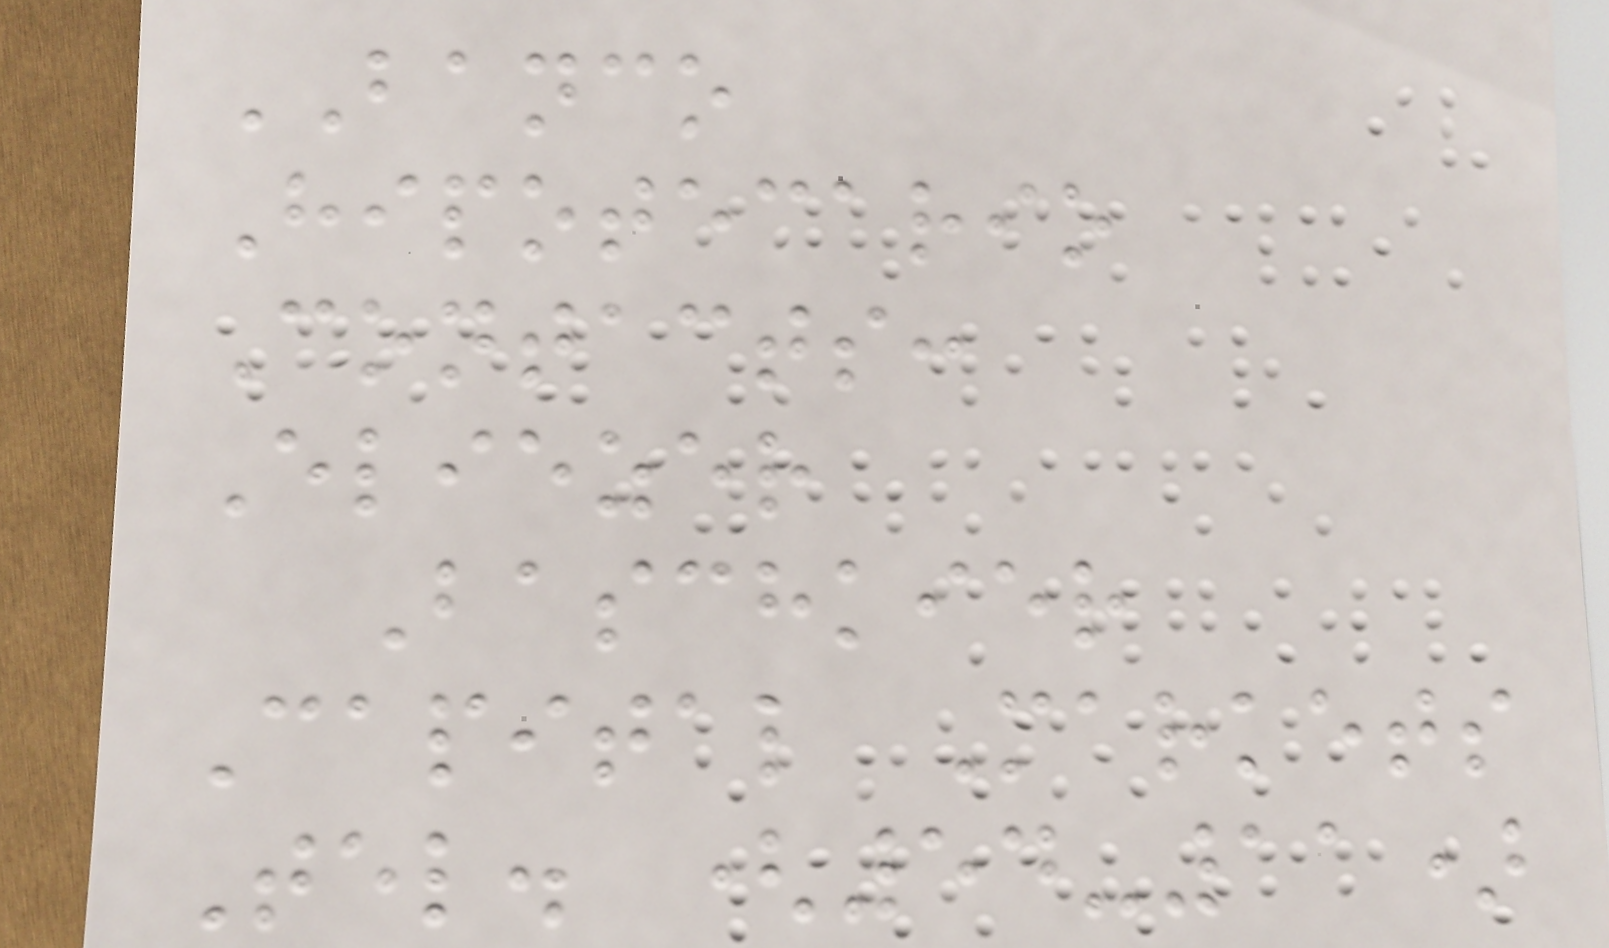BANCO
Hipotecario
Contacts:
Eliezer
Baschkier
Capital Markets
Tel. (54-11)
